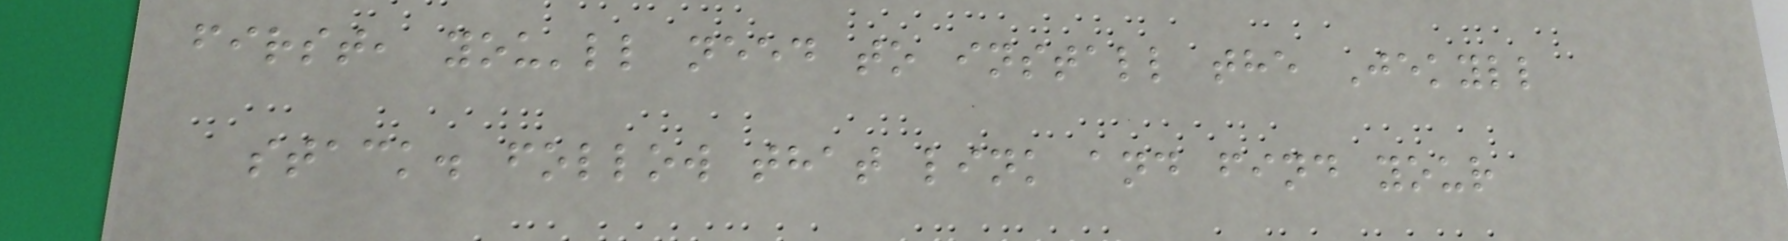first, you'll need to install the Jekyll
stack. follow that link and find your
